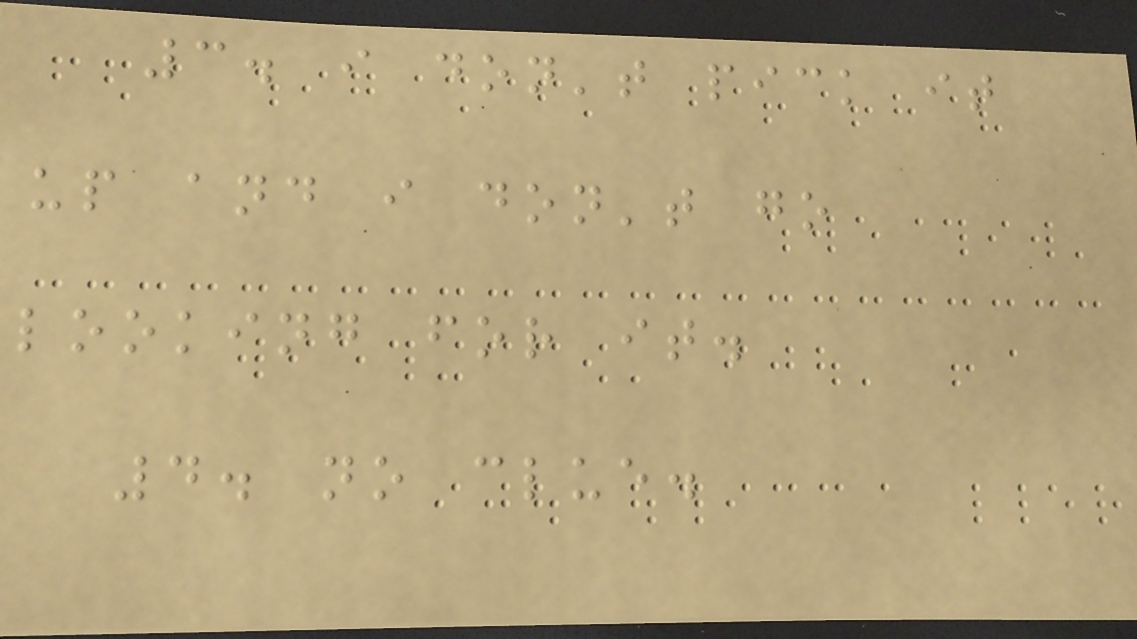3. i don't pick it
up and i don't go
looking for it.
4. no clue.
